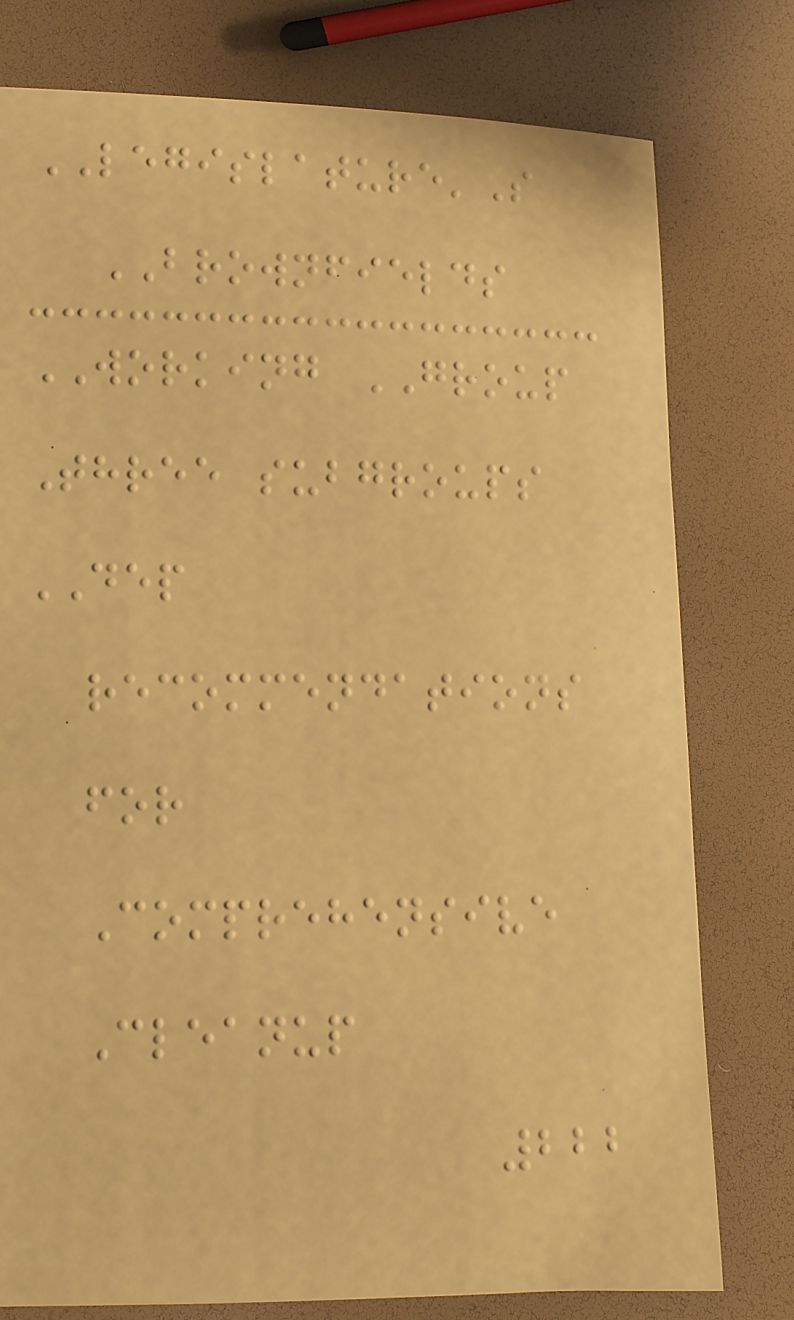LEGISLATURE'S
BROWNFIELDS
WORKING GROUP
Three subgroups
DEP
recommendations
for
Comprehensive
Cleanup
222
